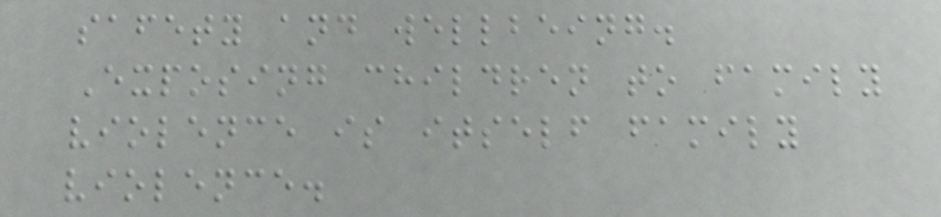safety and wellbeing.
Exposing children to family
violence is itself family
violence.
